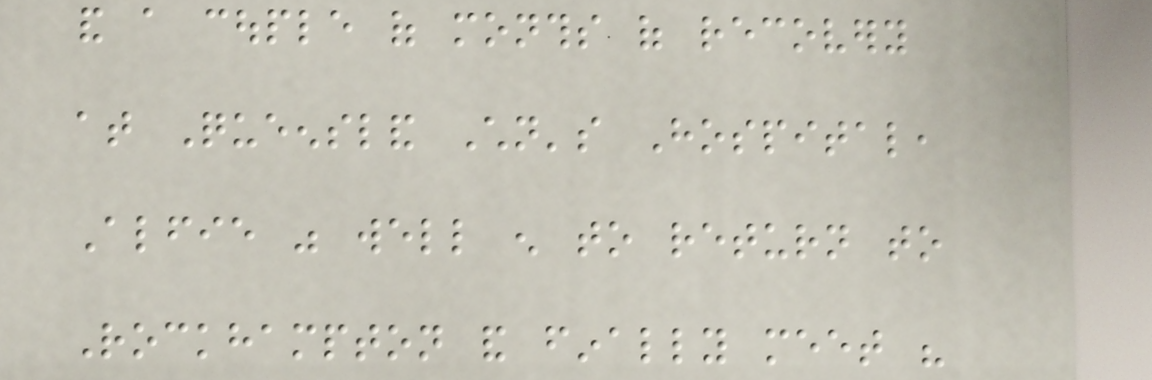and a couple of months of recovery
at Queensland Children's Hospital,
Alfie was well enough to return to
Rockhampton and finally meet his
